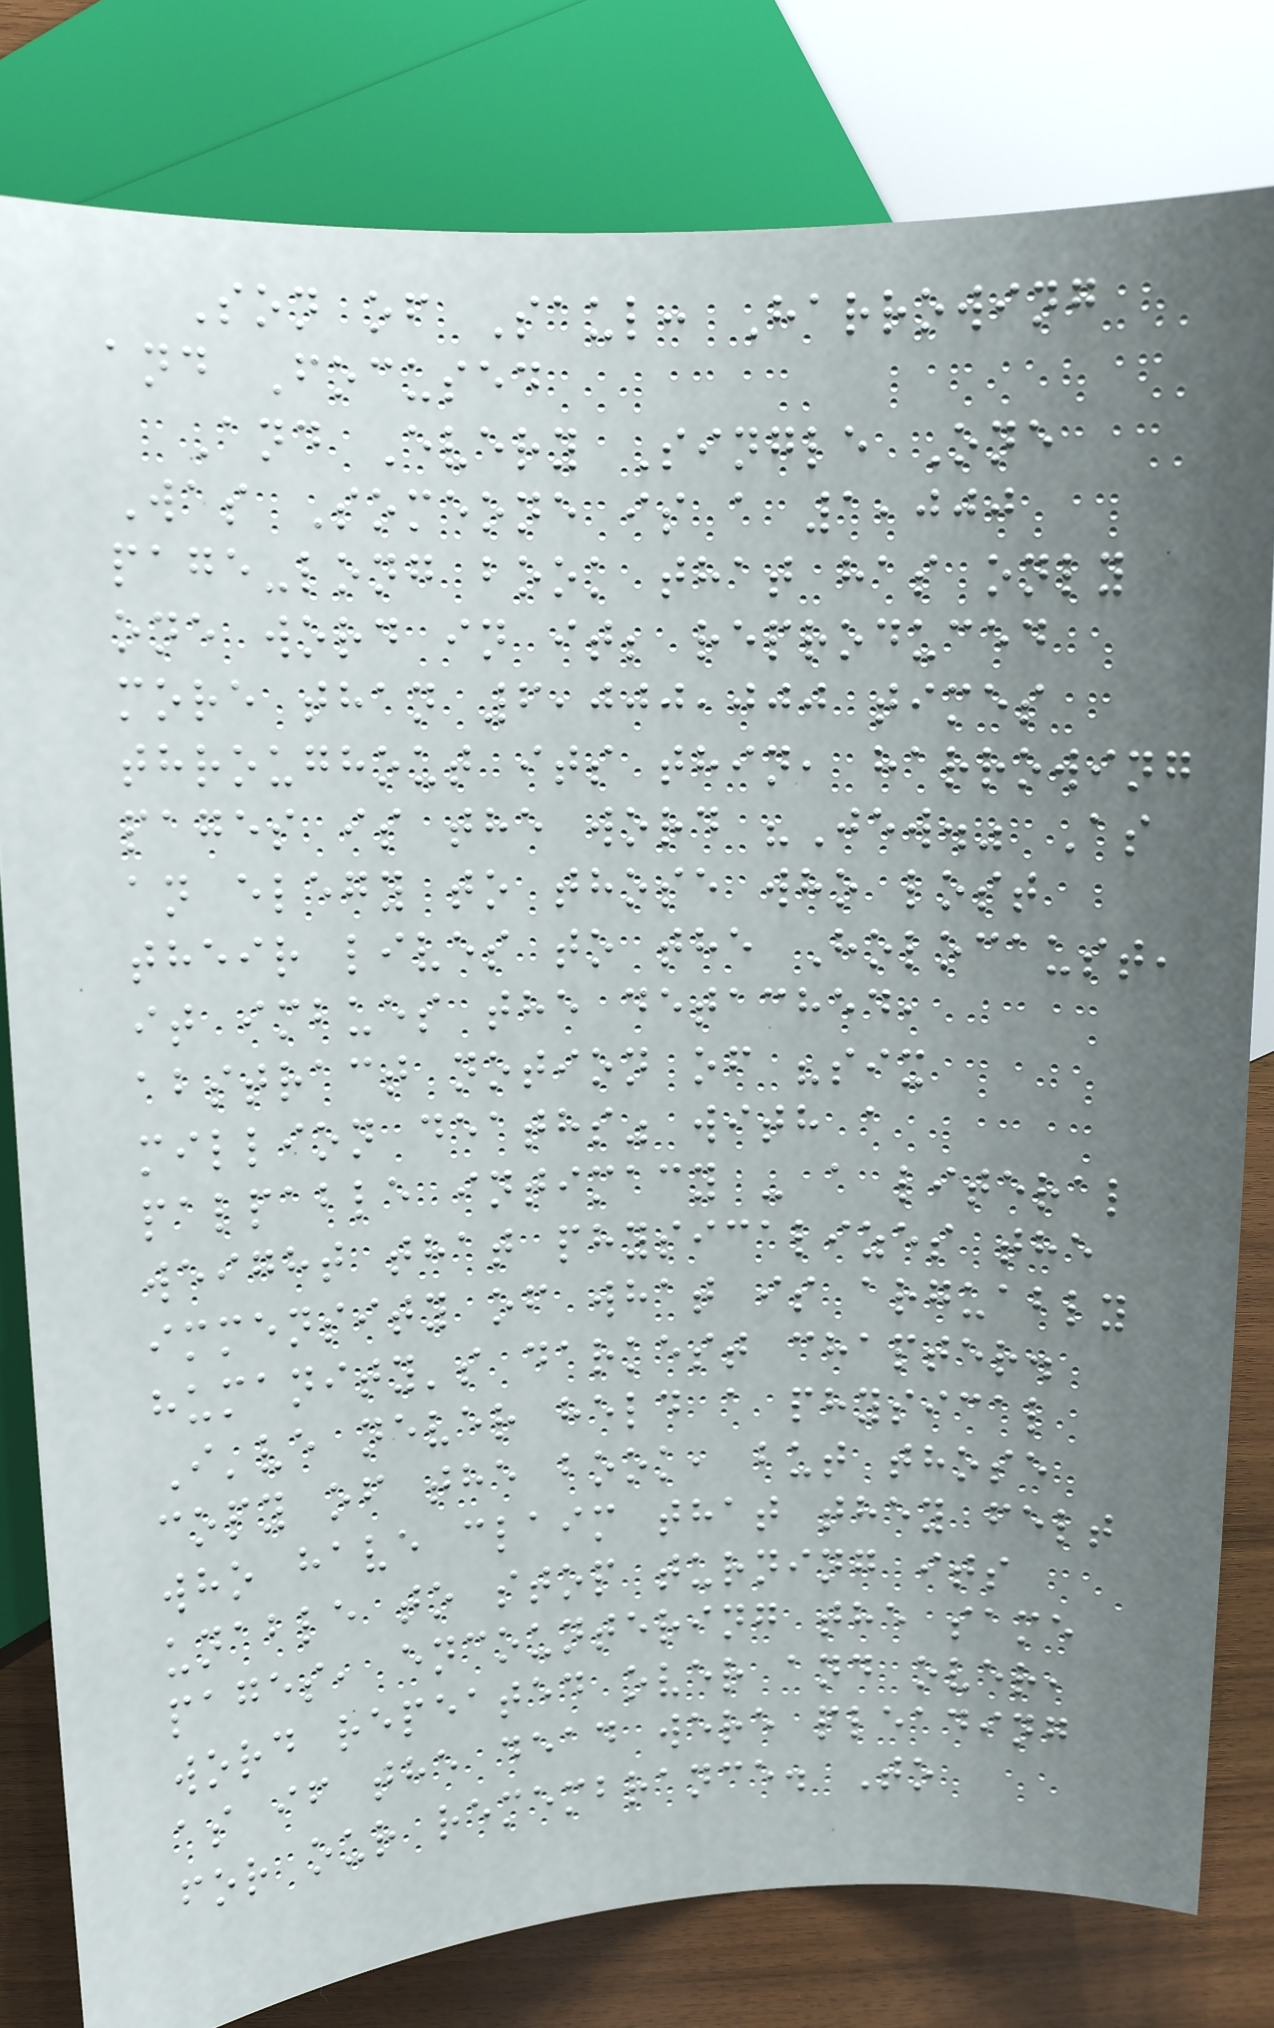Son of Saul: Harrowing
and Focused
And Every Single One
Was Someone is a 1,000
page-long book that has only
one word in it; reproduced
more than 6,000,000 times
throughout its thin, harrowing
pages is the word "Jew." As
an elegy to those who lost
their lives to the Holocaust,
it imbues the detached,
abstract notion of "six
million deaths" with a
palpable intimacy - a literal
weight that physicalizes the
immensity of what is arguably
humanity's darkest chapter.
I've never held a physical
copy of the book, but those
who have claim that they felt
unable to stop turning its
pages, encountering the same
word repeated over and over,
as if the dead were pleading
for our remembrance. To
